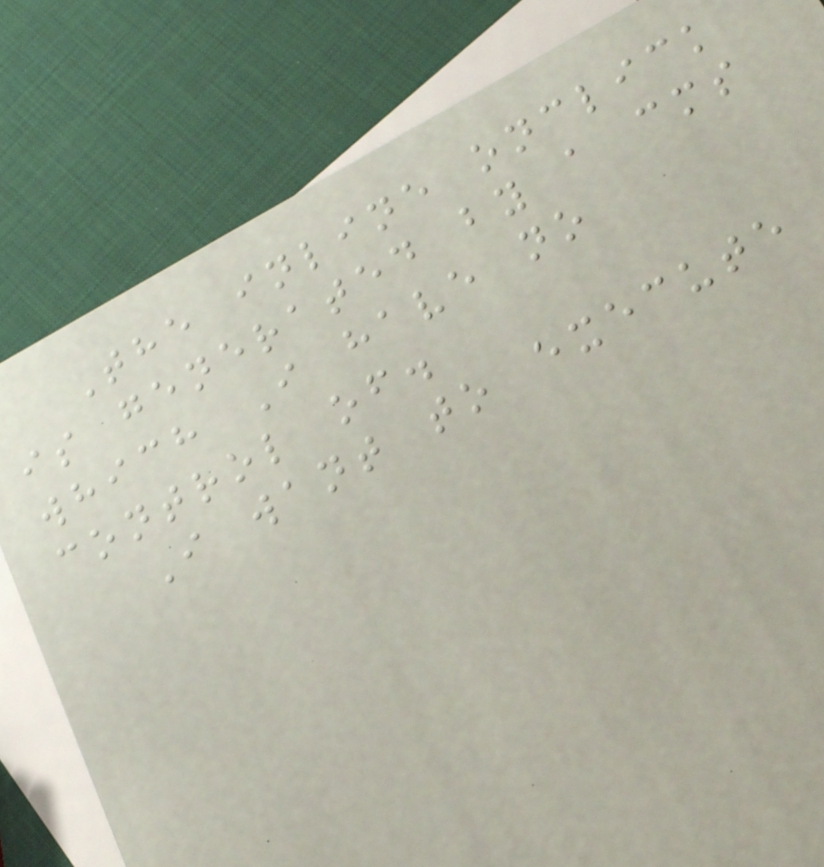The inline onclick
is generated by a cms
which I have no
control of.
I want to execute
